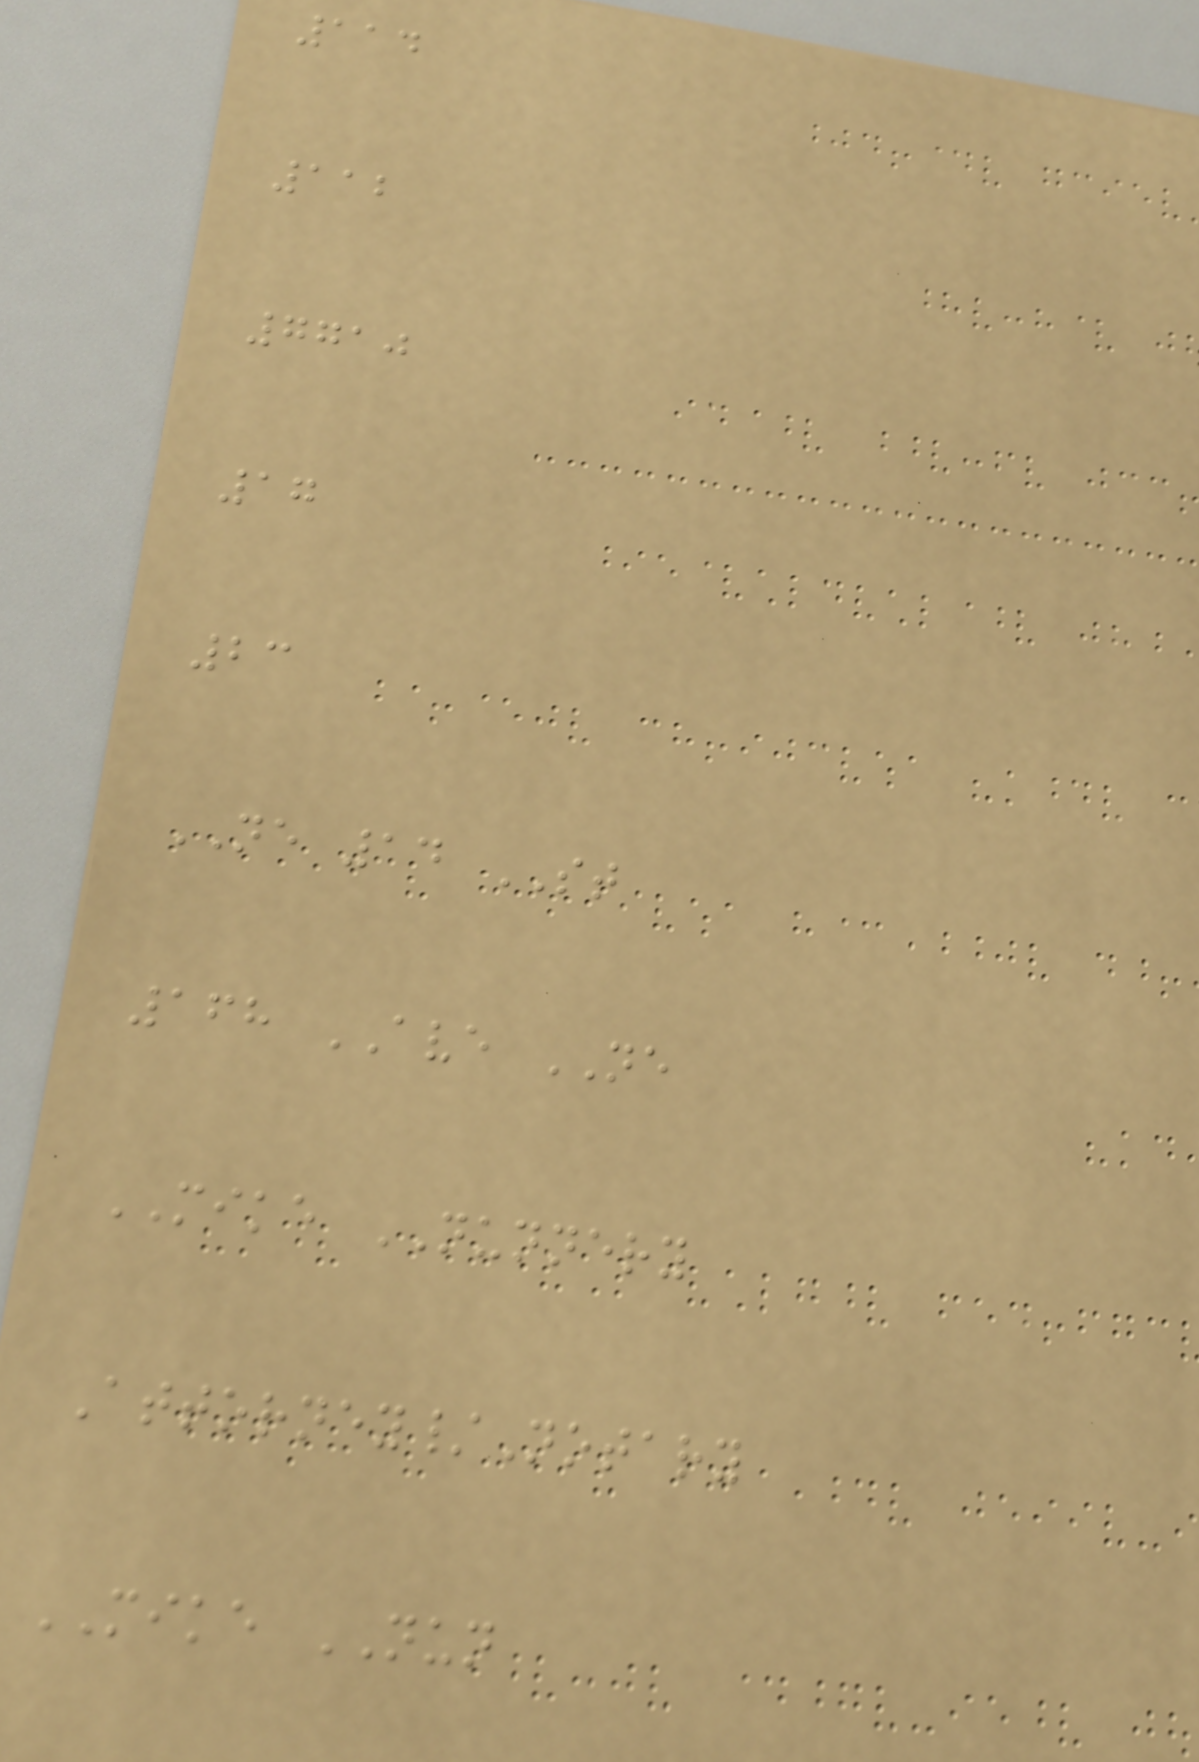114
112
7710
17
23
NE 14 ST
168 AVE NE
MIKE NUNNERY
Attorney/Notary
MIKE NUN
